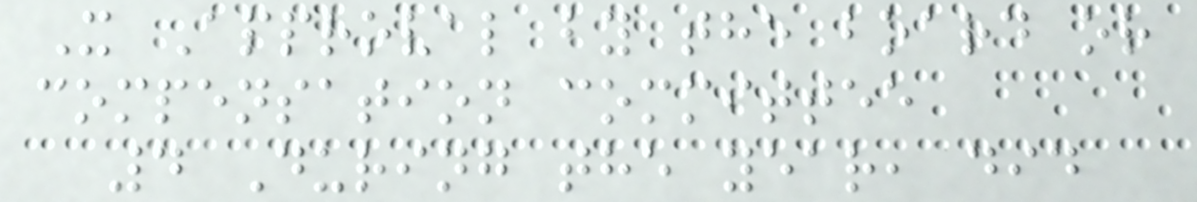X Approval by the board or
compensation committee
4 During the year, did
